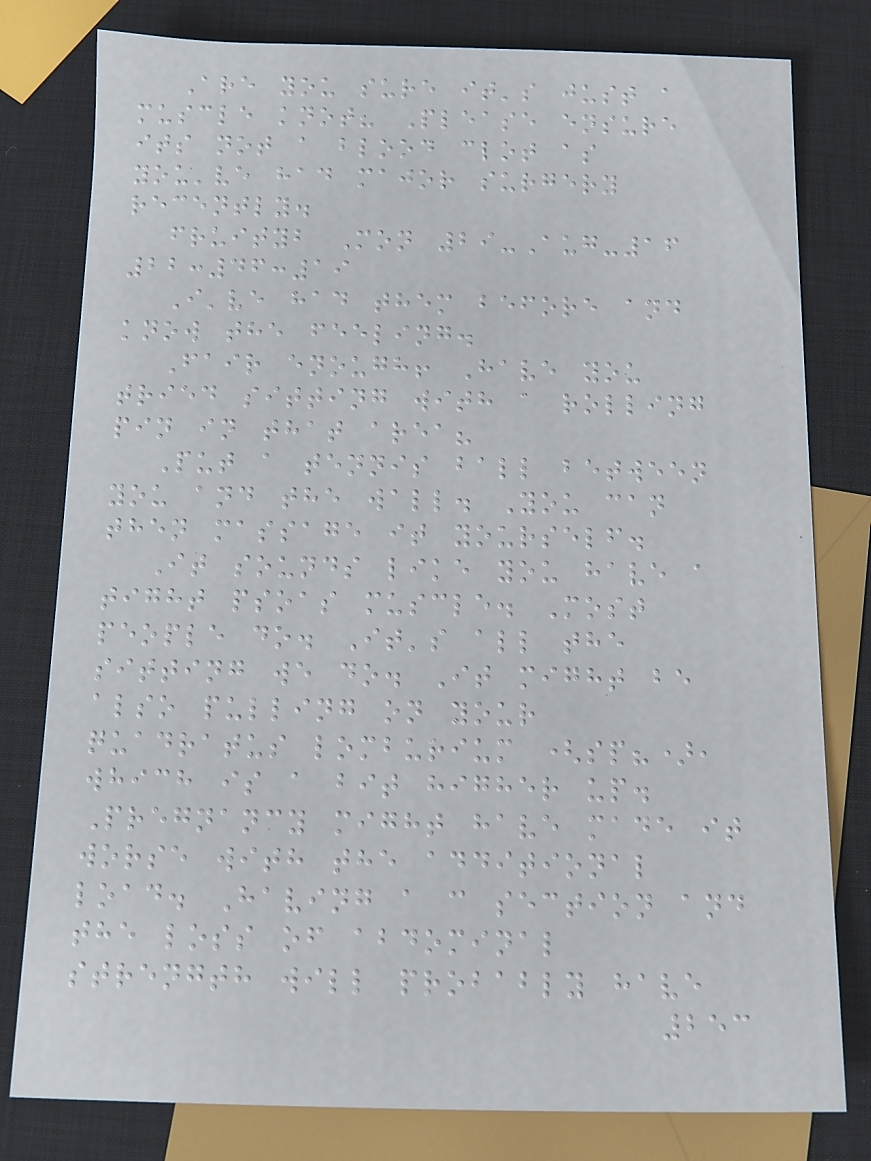Are you sure it's just a
muscle knot? Please ensure
its not a blood clot as
you've had major surgery
recently.
fruityb Mon 29-Aug-16
22:46:19
I've had them before and
know the feeling.
Fair enough! Have you
tried sitting with a rolling
pin in that area?
Put a tennis ball between
you and the wall. You can
then massage it yourself.
It sounds like you have a
tight psoas muscle. Most
people do. It's all the
sitting we do. It might be
also pulling on your
quadratus lomburium (sp?),
which is a bit higher up.
Pregnancy might have made it
worse with the additional
load. Having a c section and
the loss of abdominal
strength will probably have
253
